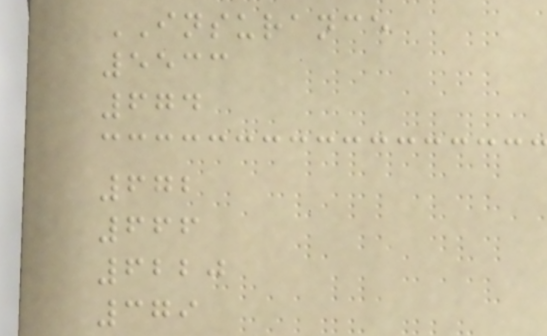INSURANCE
5533
674
672
666
6220
379
